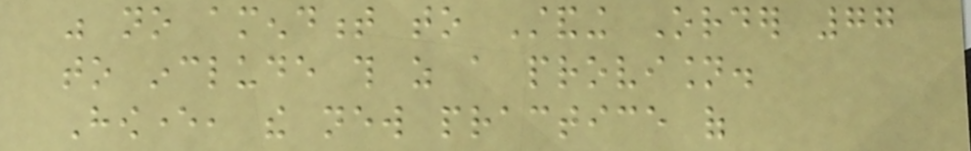was no amendment to Standing Order 77
to include this as a provision.
However, the new practice of
